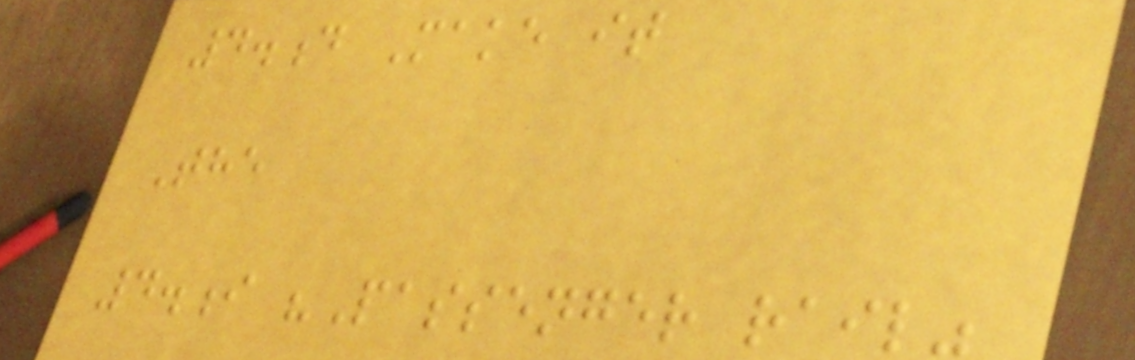4.d Make it
The
4.i "Passenger rail"
